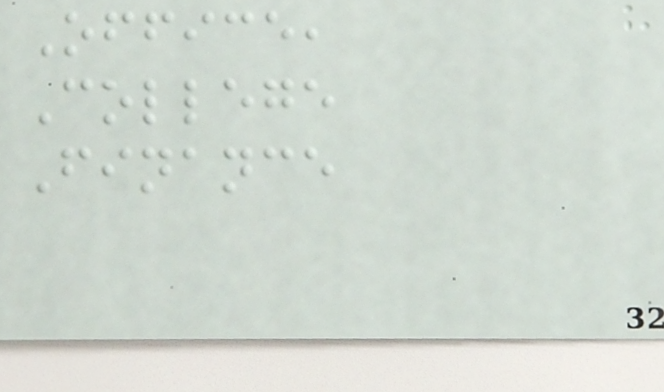Office,
College
Finance
